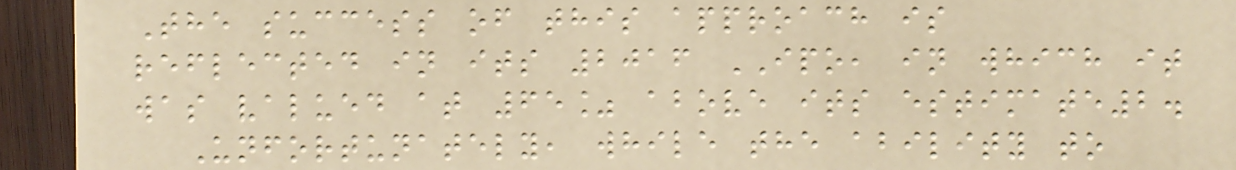The success of this approach is
reflected in its 2016 IPO, in which it
was valued at 65% above its estimate2.
Unfortunately, while the ability to
